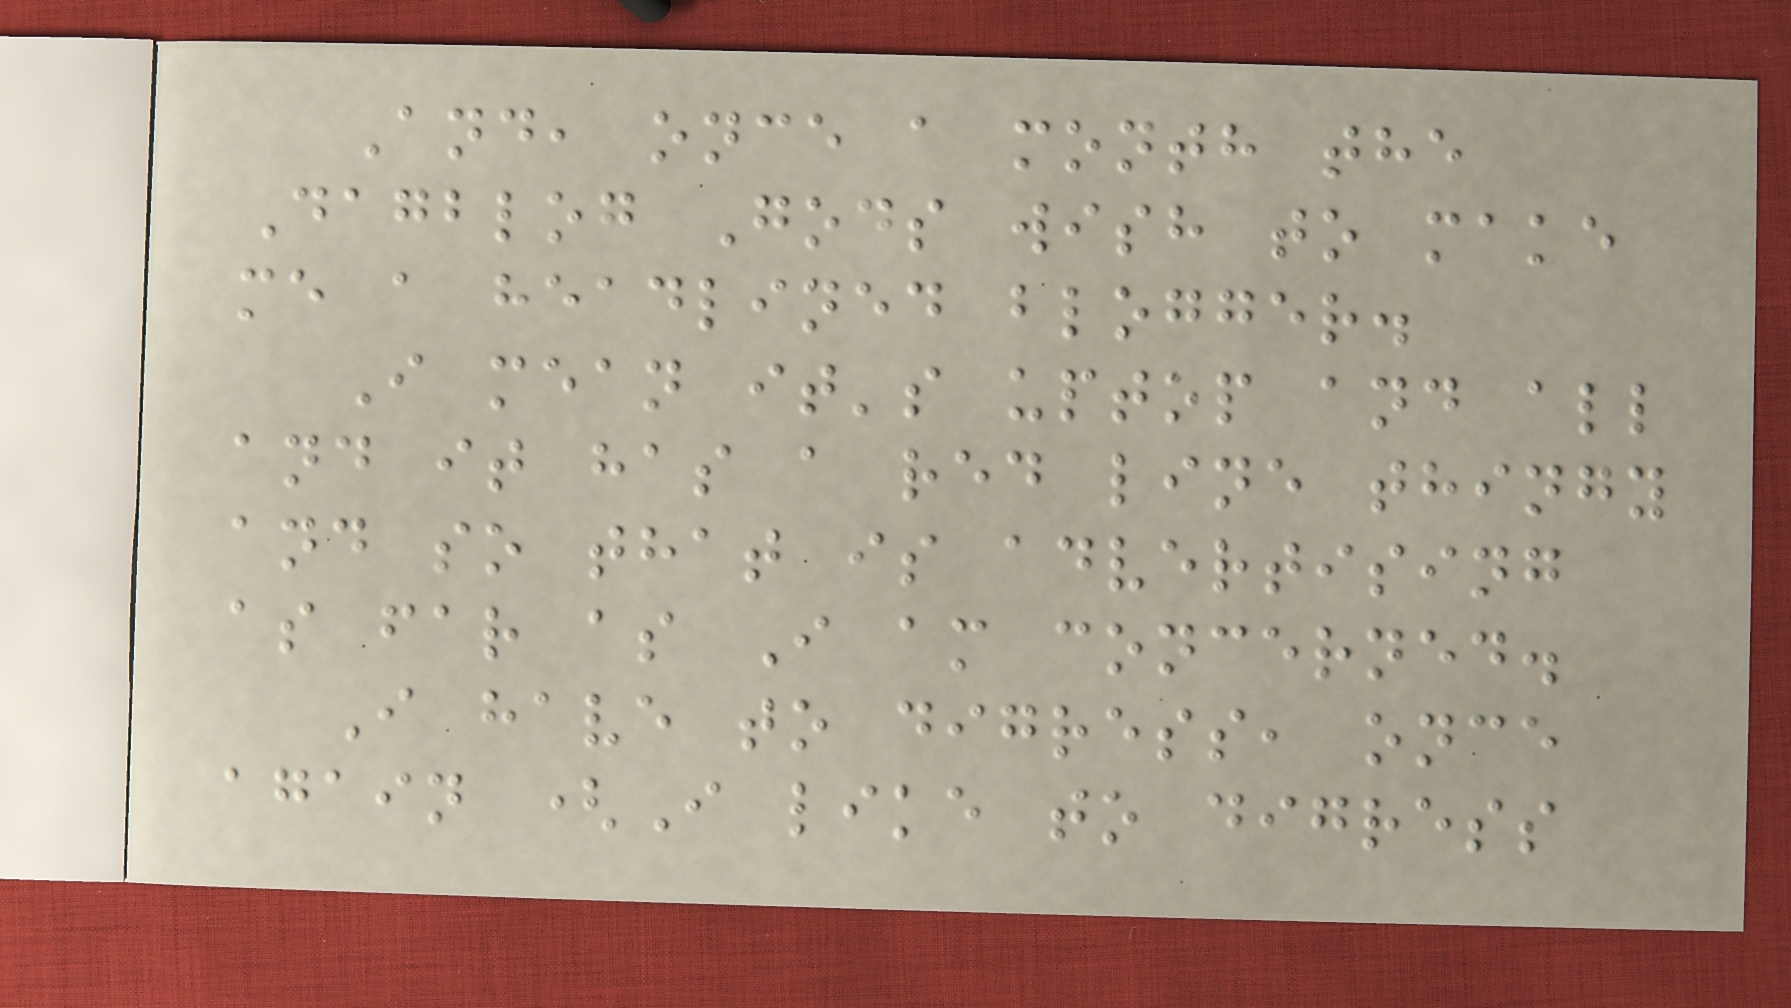And, once a month the
Dagblog Gods wish to make
me a headlined blogger.
I mean it's uptop and all
and it has a red line thingy
and so that is advertising
as far as I am concerned.
I have to digress, once
again (I like to digress
